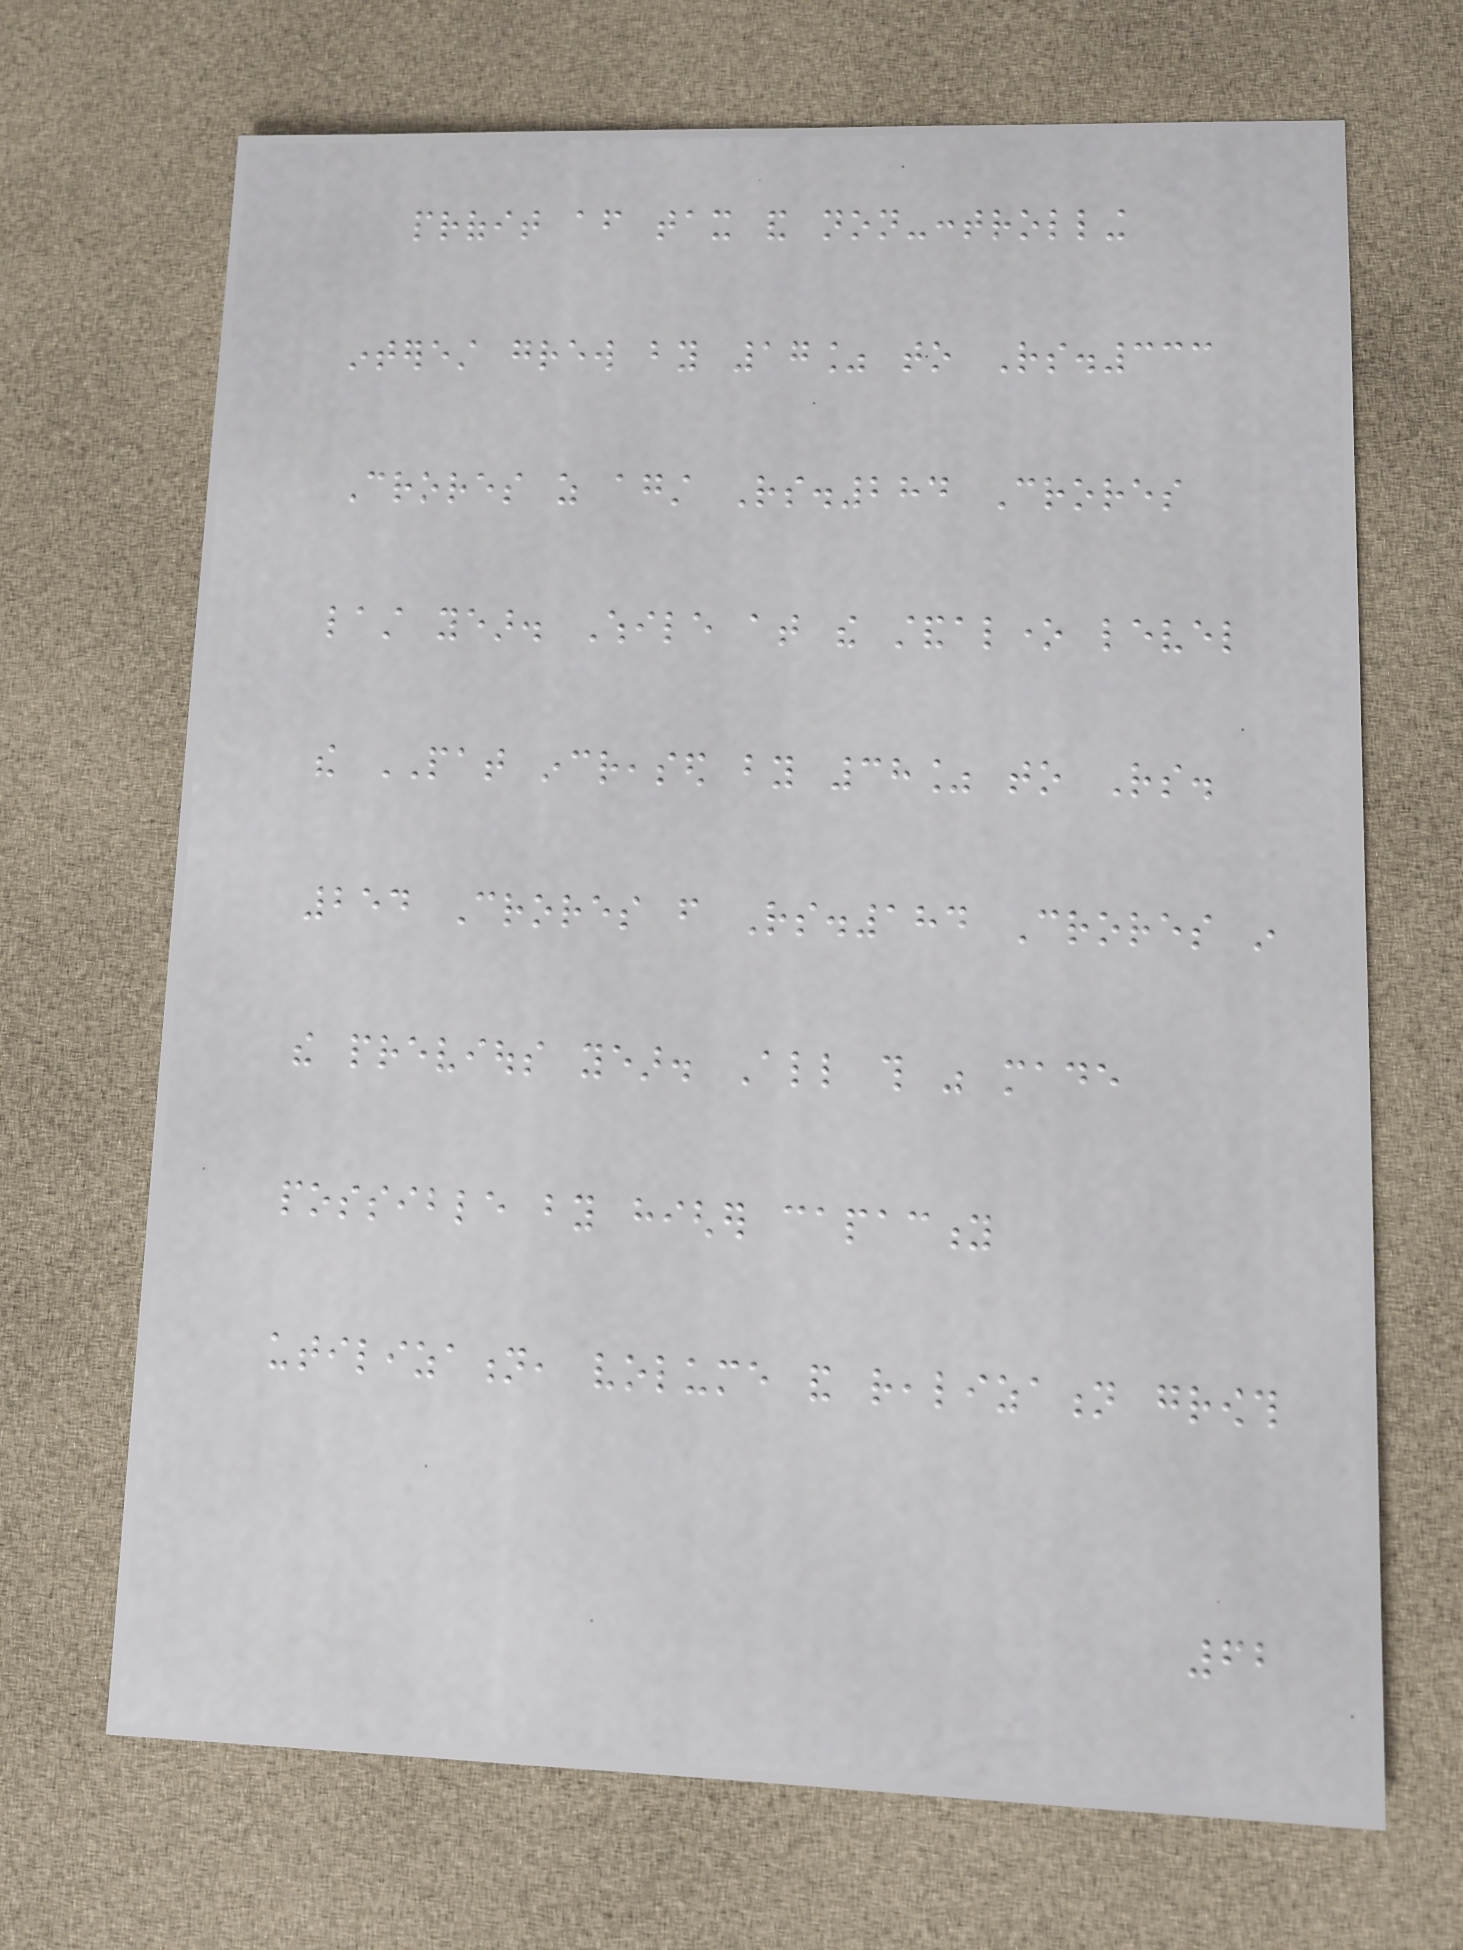profit after tax and non-controlling
interest grew by 17% to Rs.333
Crores as against Rs.284 Crores
last year. While at the standalone level
the PAT increased by 38% to Rs.
254 Crores from Rs.184 Crores in
the previous year. All this was made
possible by higher capacity
utilization, volume and realization growth
62
